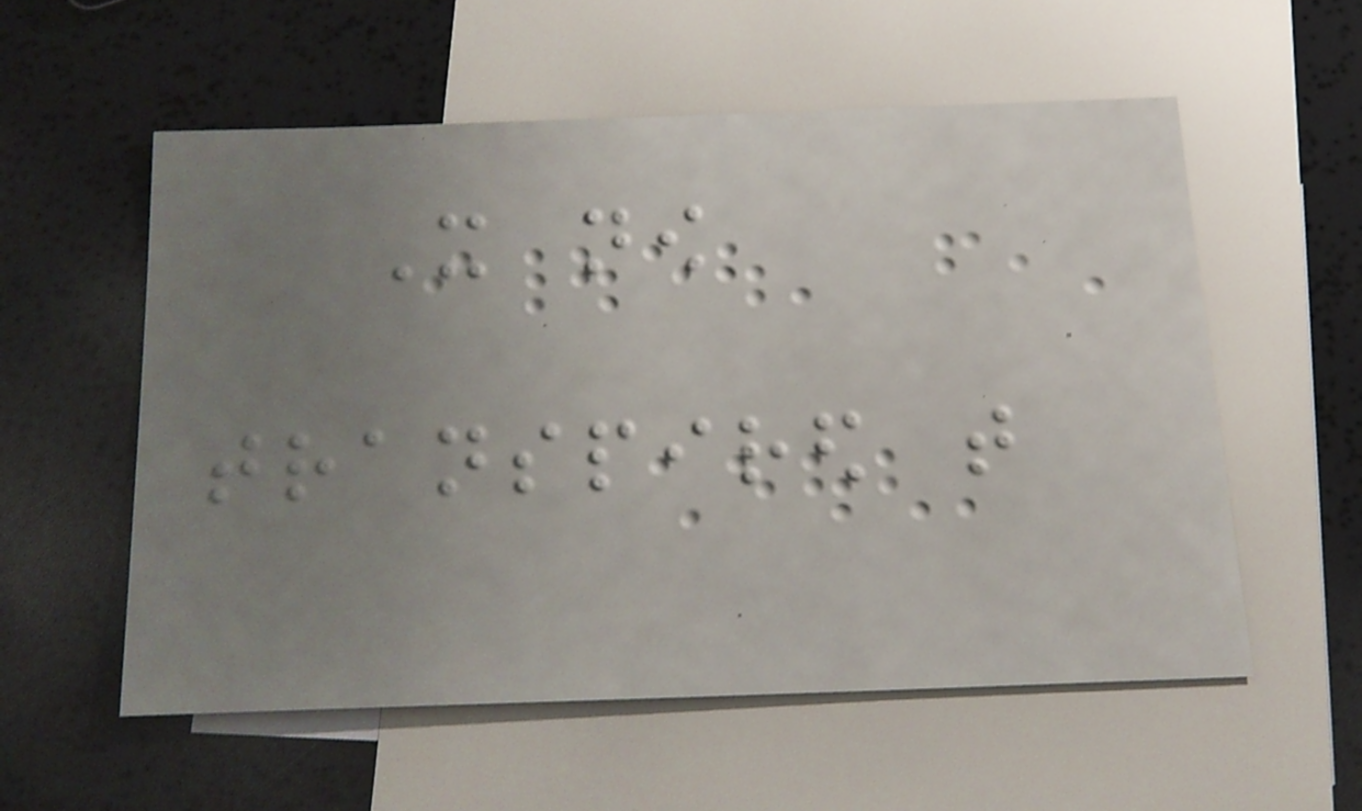It now
transpired that
